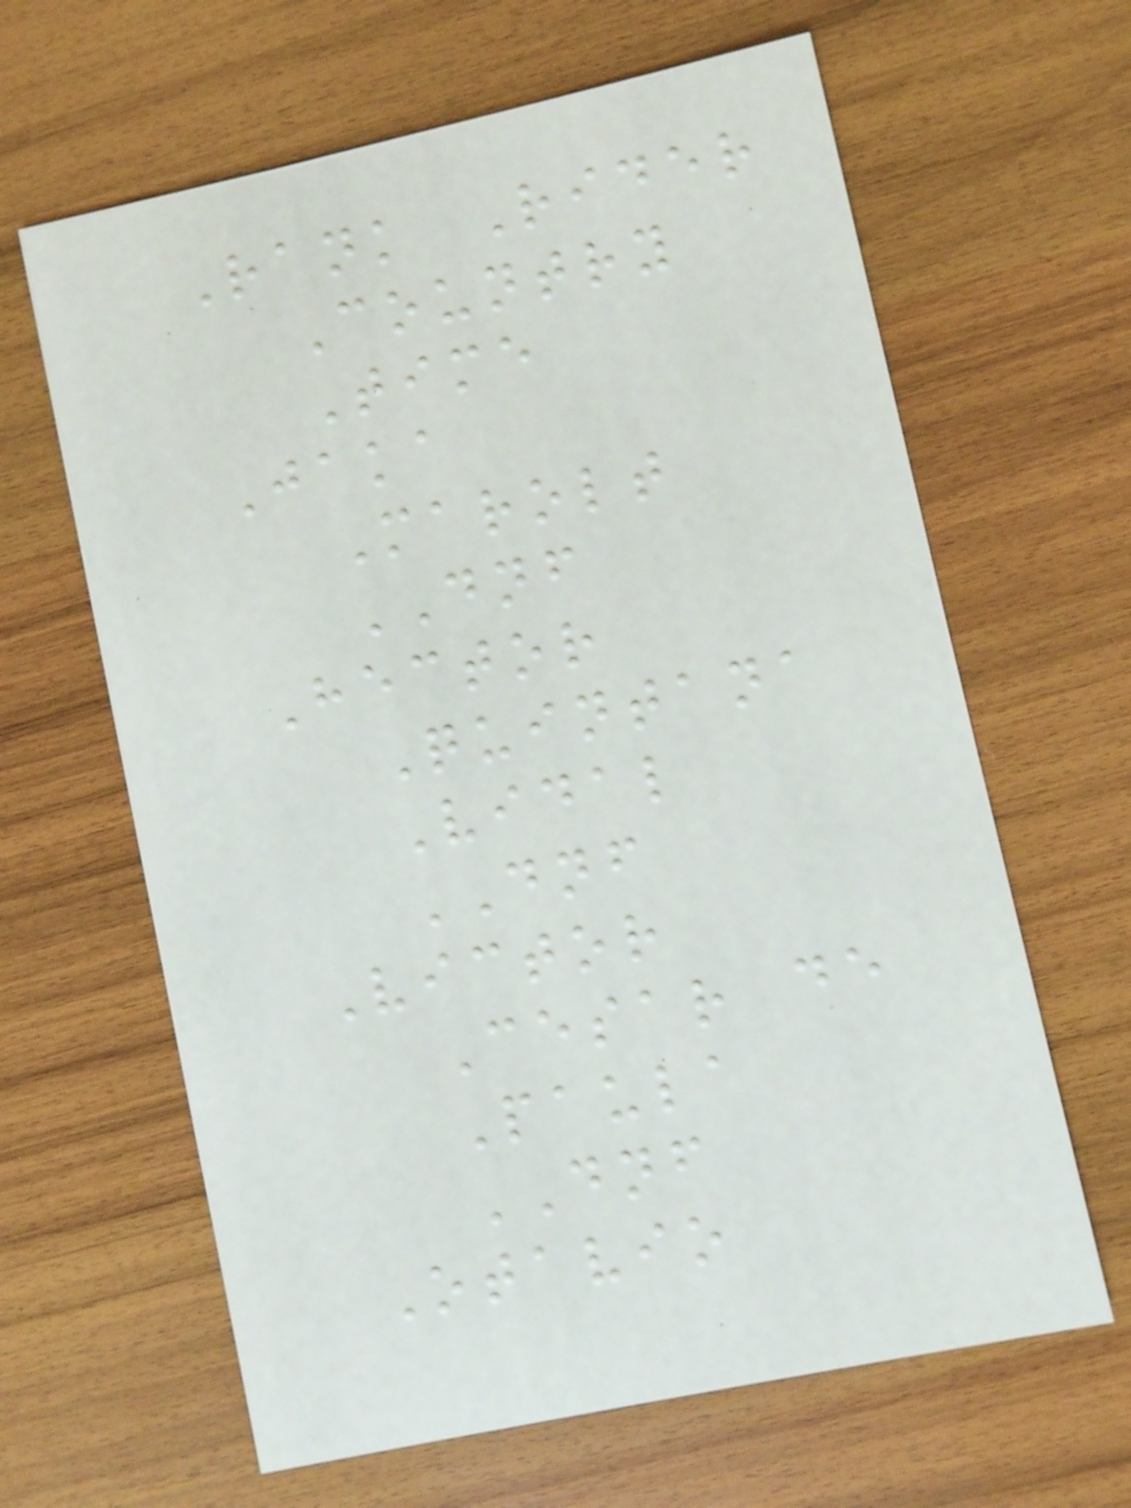Rank Rider
Country
Time
Jaka
Marolt
DNF
Hector
Quintana
Vidal
DNF
Victor
Cesar de
Paula
DNF
Otavio
